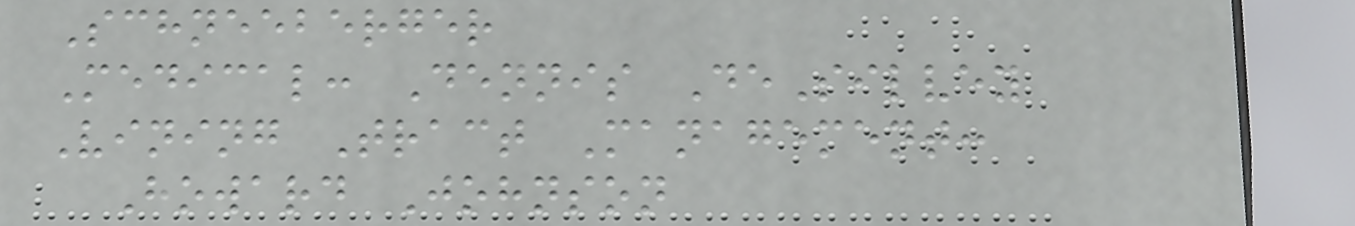Schneeberger
Medical: Dennis DeSilvey
Vining Tract Management:
Howard Johnson
